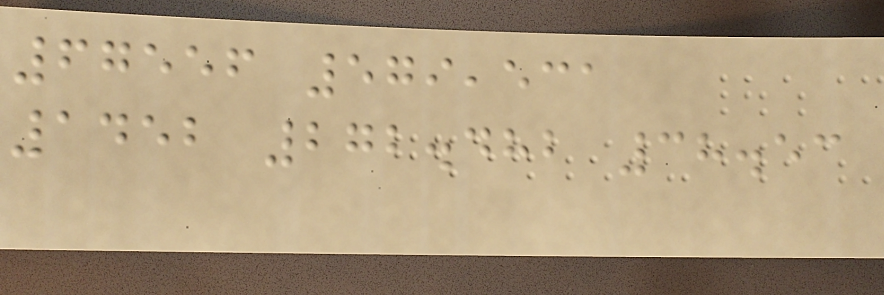67556 579,531
1452 272.482 38.53
